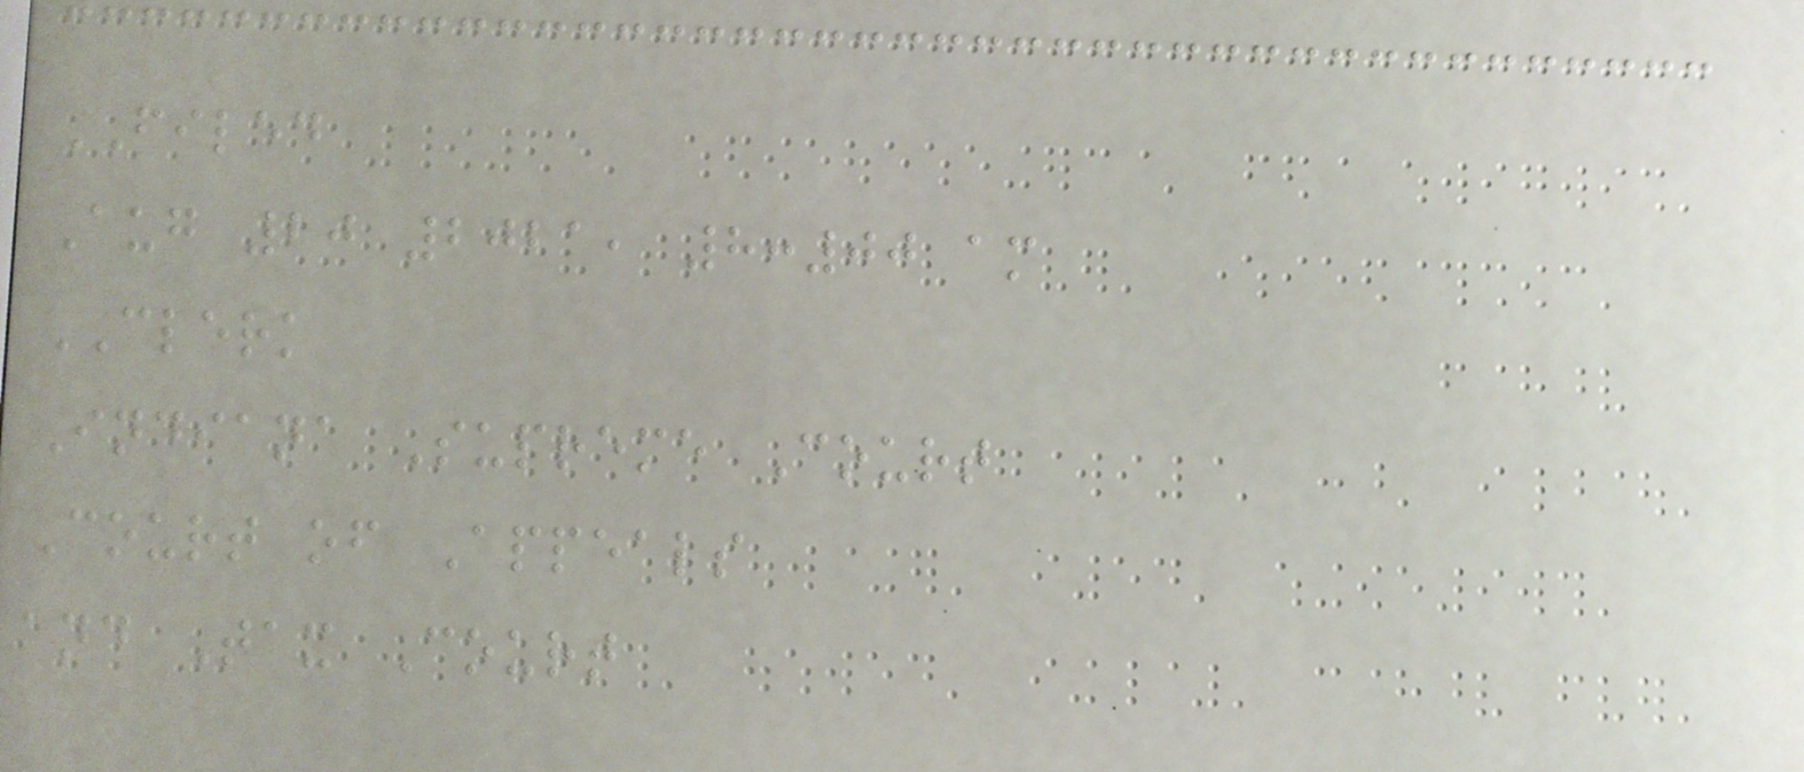FILED
Aug 20 2021, 8:00 am
CLERK
Indiana Supreme Court
Court of Appeals
and Tax Court
